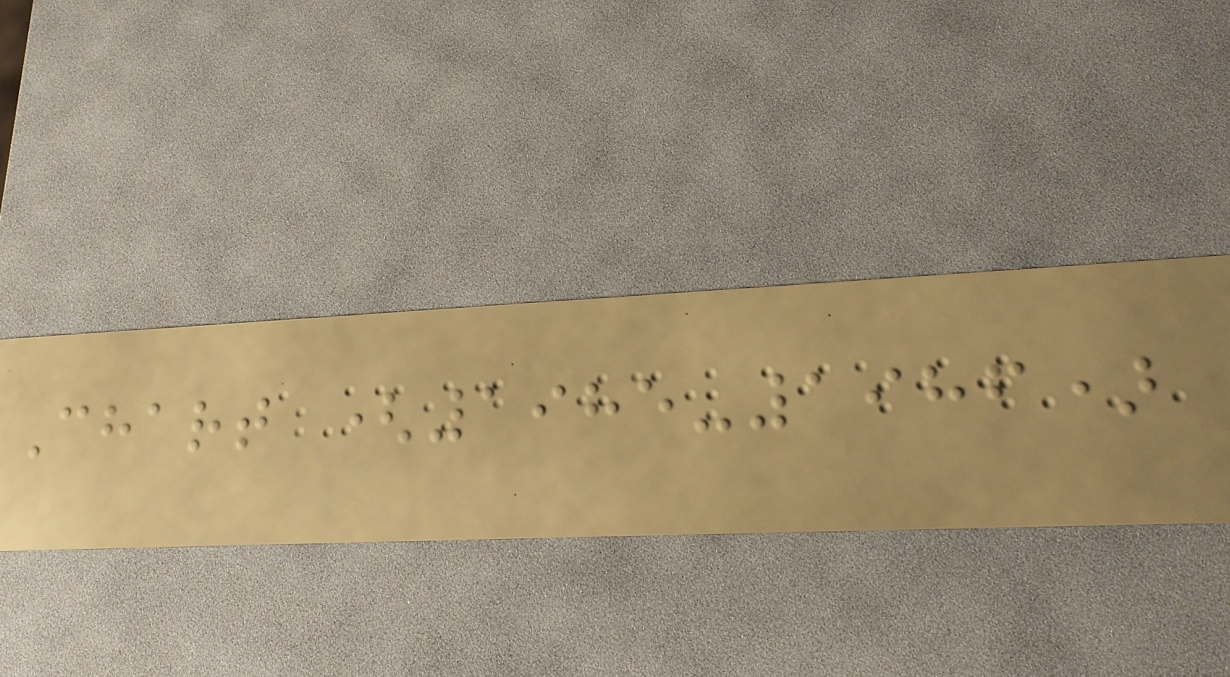Chart (1985-1986)
